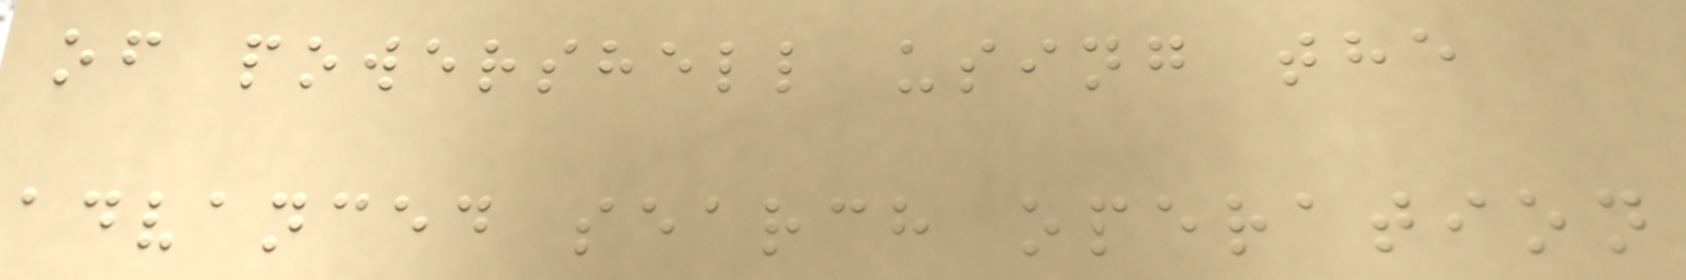of powershell using the
advanced search operation
